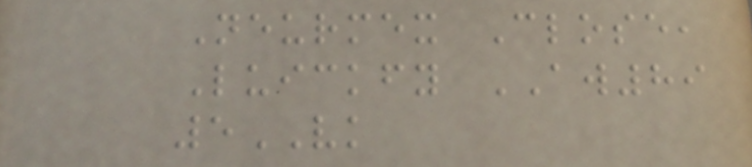Neurmex Close,
Luickfy AW89
5VK
